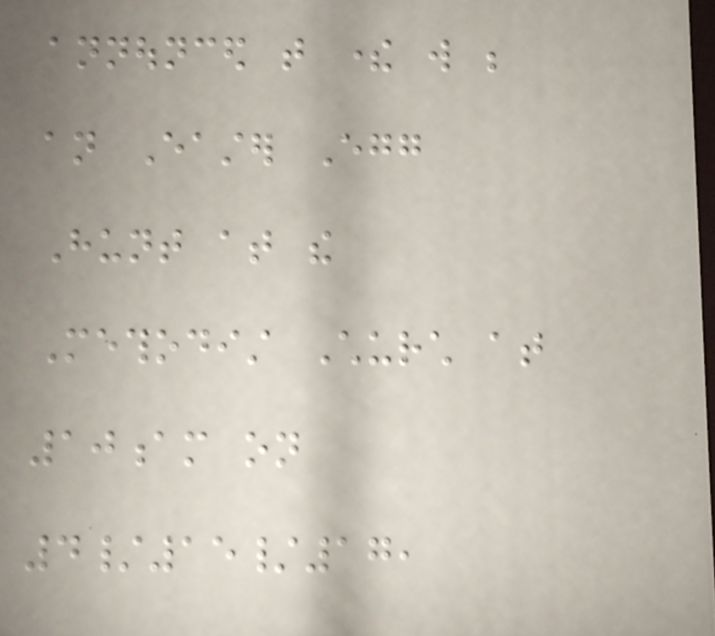announced that there will be
an Easter Egg
Hunt at the
Methodist Church at
10am on
4/15/17,
